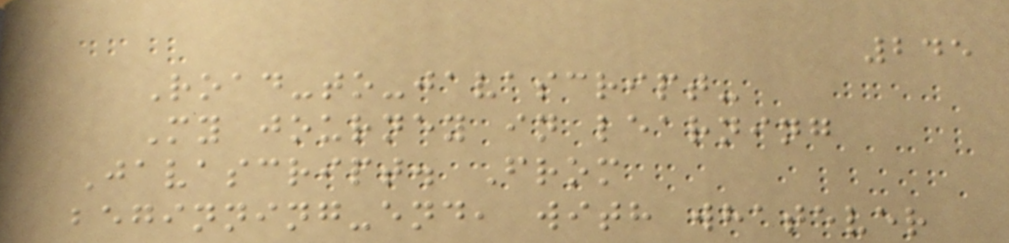245
Road-to-javascript-
My journey in learning
Javascript. From
beginning-end, with whatever
